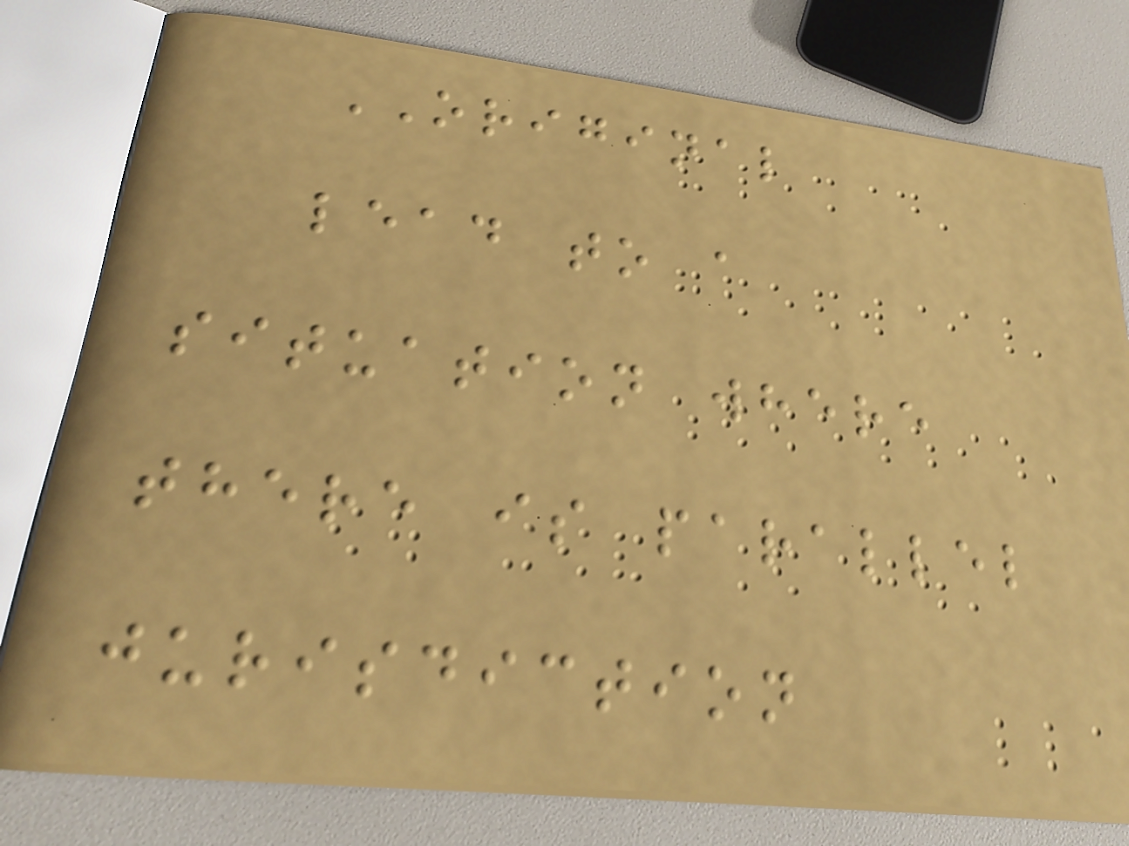ORIGINAL
lead to a
situation where
there is parallel
jurisdiction
